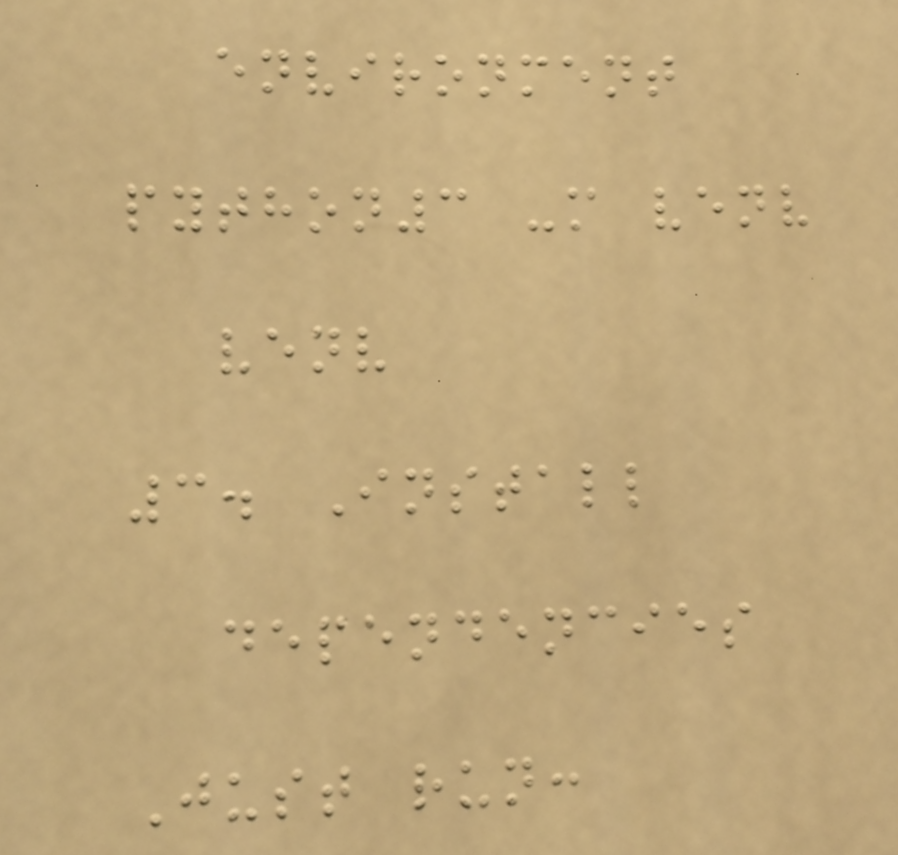environment
python3 -m venv
venv
3. Install
dependencies
Just run:
